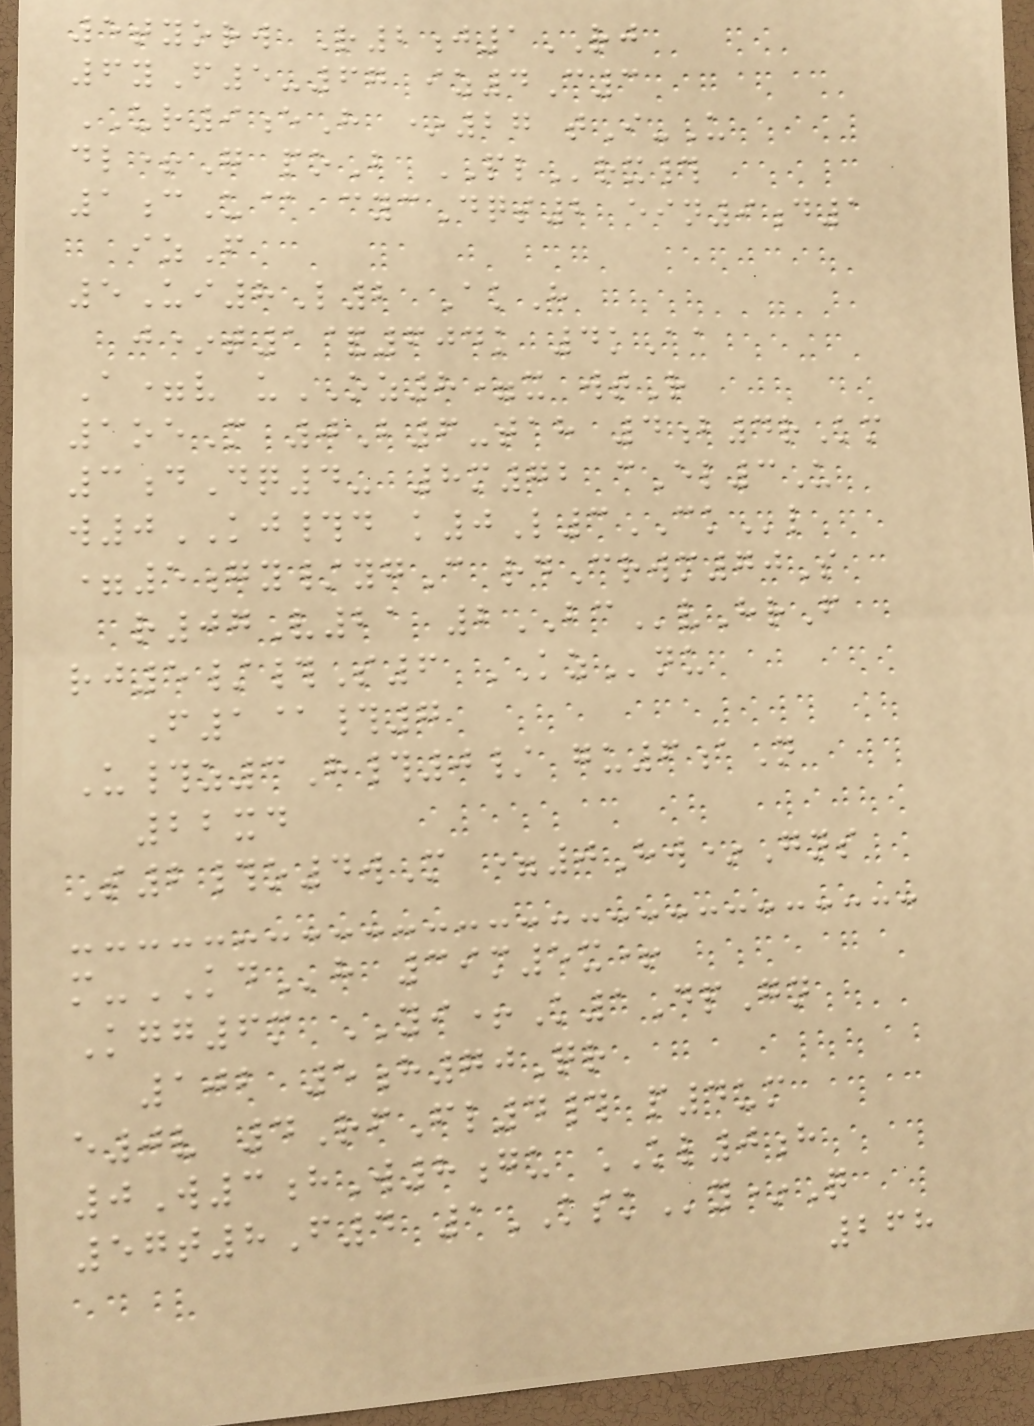5tyorw R2j1RJ
6yF5-67 iz4C3
UR9eH *27 tI-U
dl+G poB PLrx#
1cU@ cycDqs2 ein9d1
izF
5Ui8L2 AkH
j*t1&604k 4kAa
A=v uOZ8=x wtR
1oeM 0B6-tah 4b4rKm
3dDq4- 8m72 cEl3U
w0KJ#d k0L3CKl
=5gy/ygC rdCrwm70S
r07V21 2BCvHrF
rj5/#S6 KZnu
F1@#7
U#z3H#0/ gu6aN
22xd
S2#o4wM =0Hw*Gns
m-KDh 39m5x+
Kgg6m YI+K1DpGn
102 5h70Qr
e0v 4RfFl4# p4um
0W3hW8gu KL0h
57t8F4 1KSKy*Q
268
